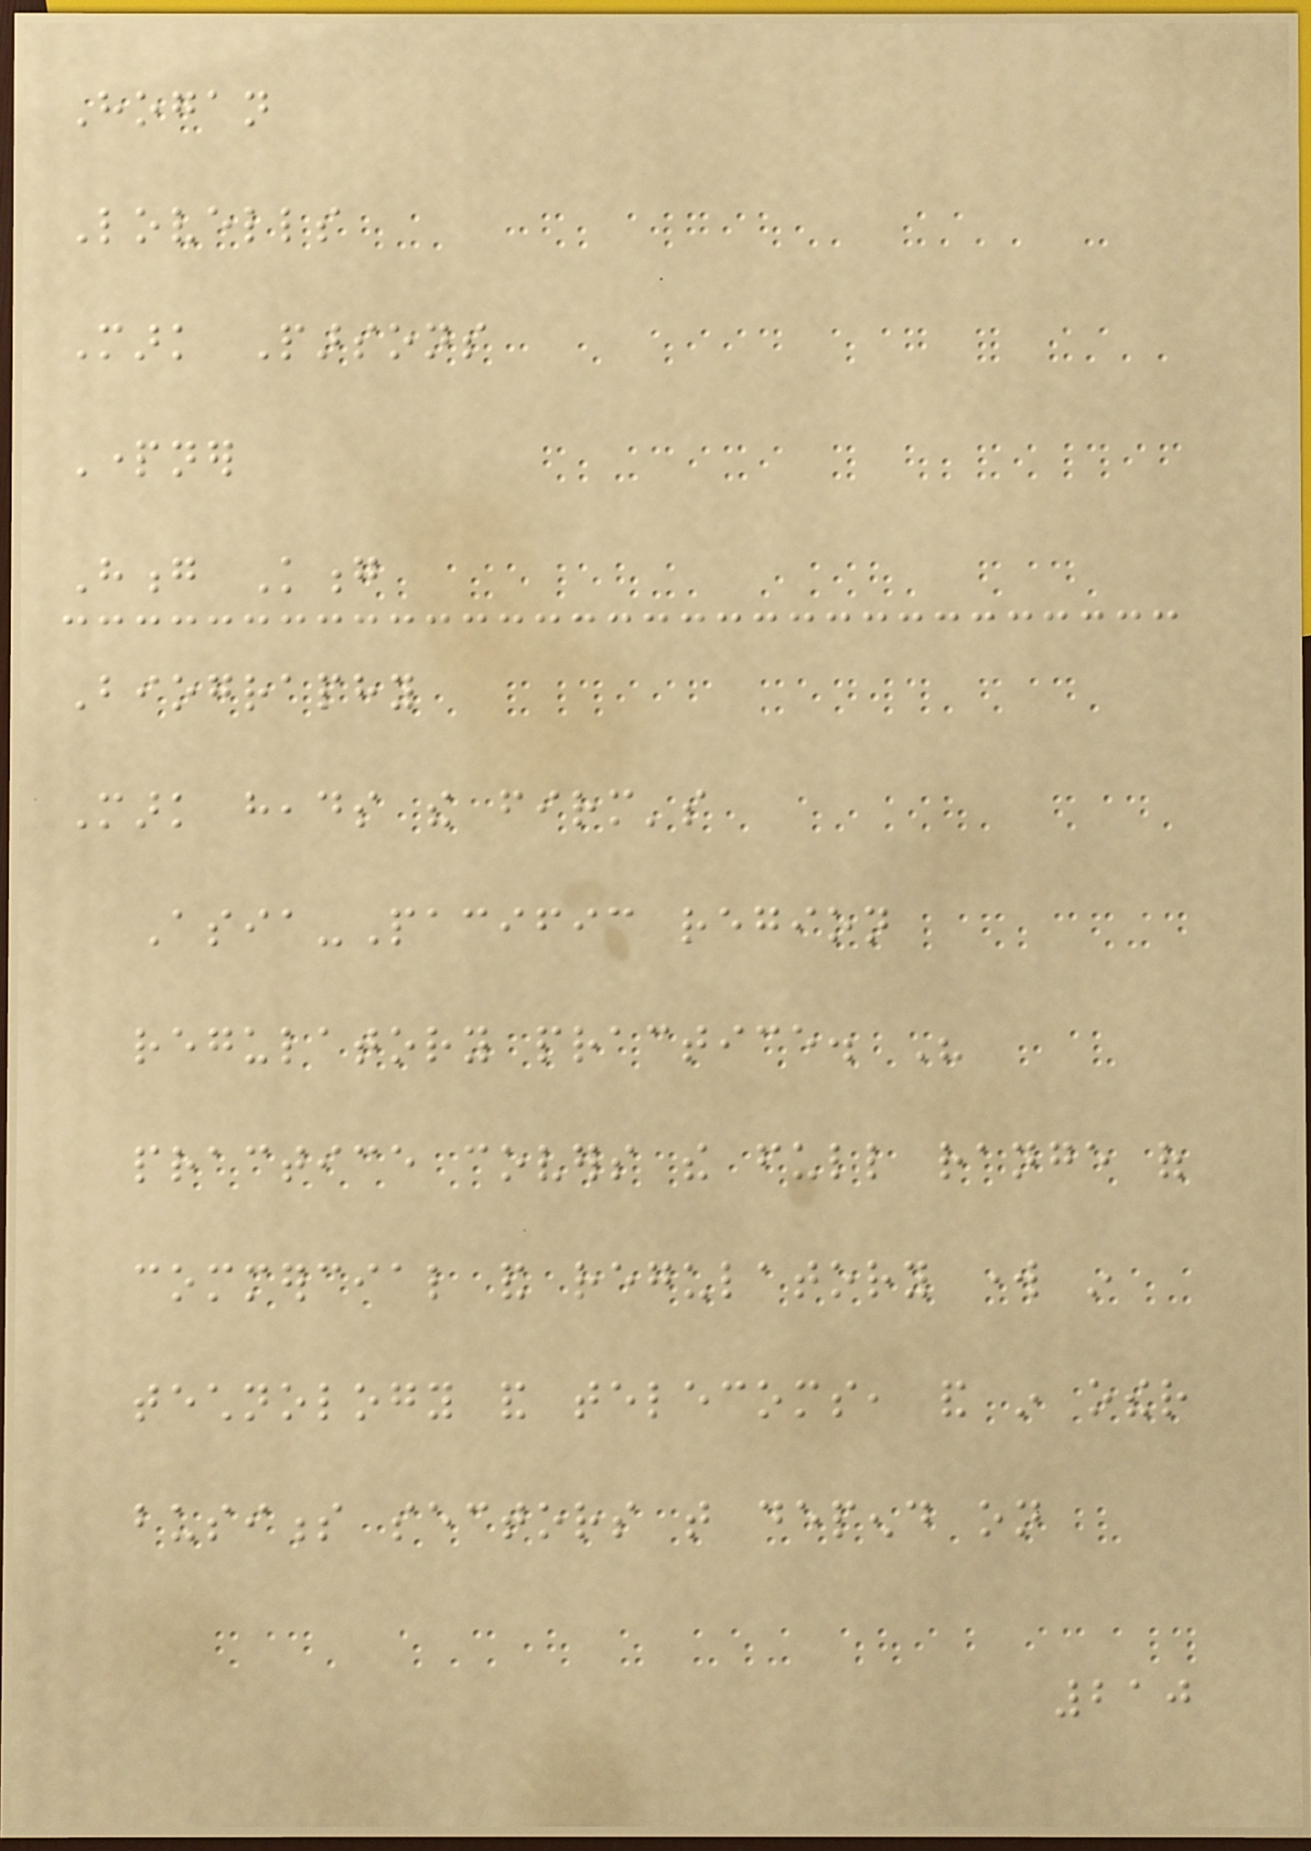Hogan
Lovells
Mark Parsons
Partner
Hong Kong
Biography
Mark heads the firm's
Asia-Pacific region
regulatory practice. His
practice covers the full range of
commercial and regulatory work in
technology and telecoms, and in other
business sectors that depend on
210
